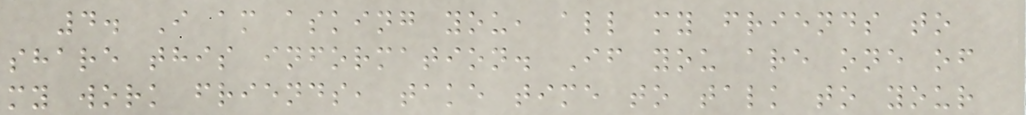4. I am asking you, all my friends to
share this information. If you are one of
my work friends, take time to talk to your
